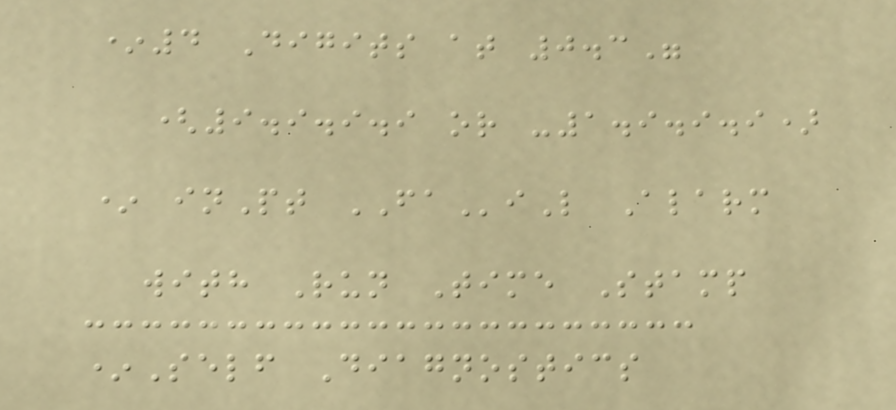*4 Digits at 0.3"
(9.9.9.9 or -1.9.9.9)
* inPt FAiL Alarm
with Run Time Stamp
*Self Diagnostics
